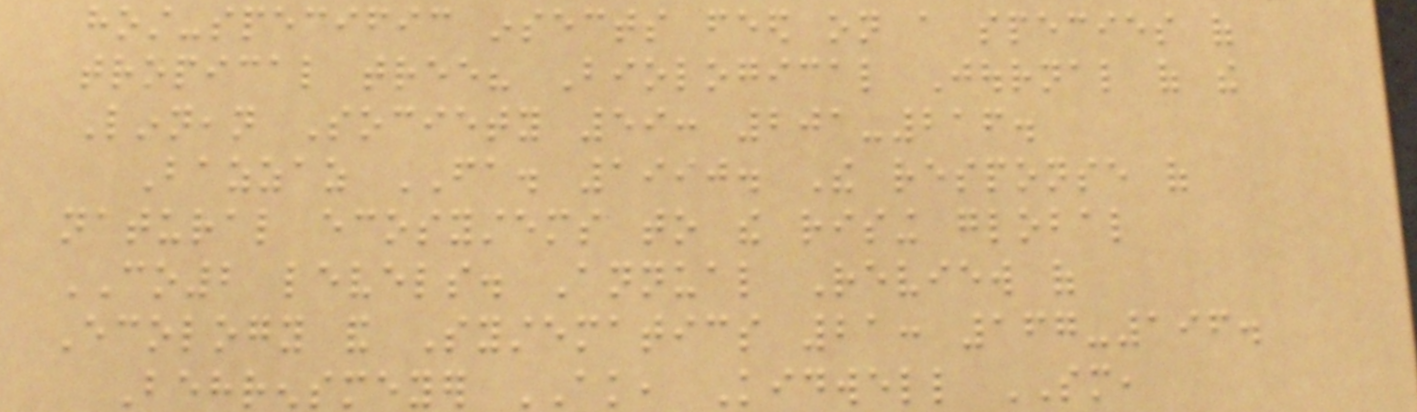host-specific insects feed on a species of
tropical tree? Biological Journal of the
Linnean Society 59: 201-216.
Bazzaz FA. 1990. The response of
natural ecosystems to the rising global
CO2 levels. Annual Review of
Ecology and Systematics 21: 167-196.
Behrensmeyer AK, Kidwell SM,
